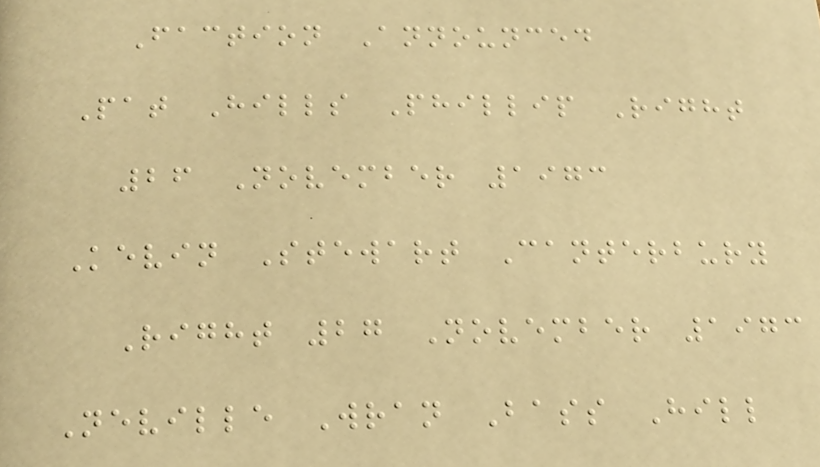Faction Announced
Pat Hills Phillip Right
26 November 1973
Kevin Stewart Canterbury
Right 27 November 1973
Neville Wran Bass Hill
